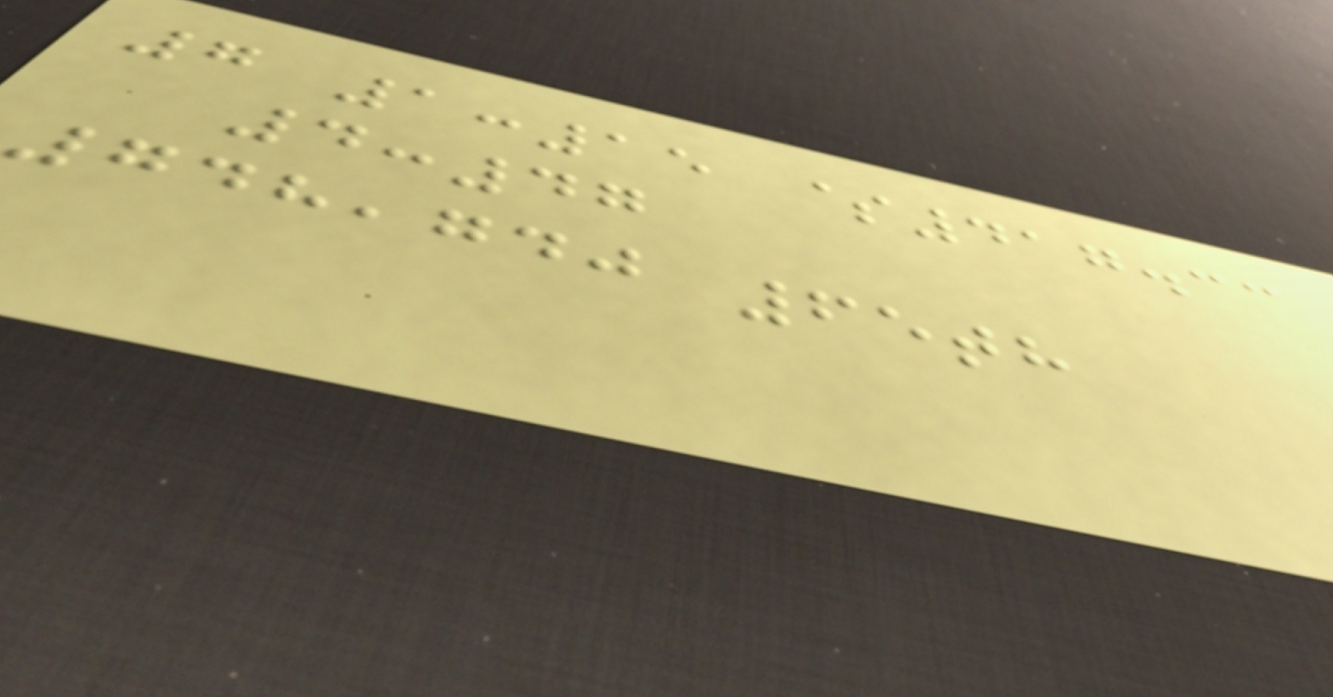7 1:15 $417.33
4:47
748,740 65th
